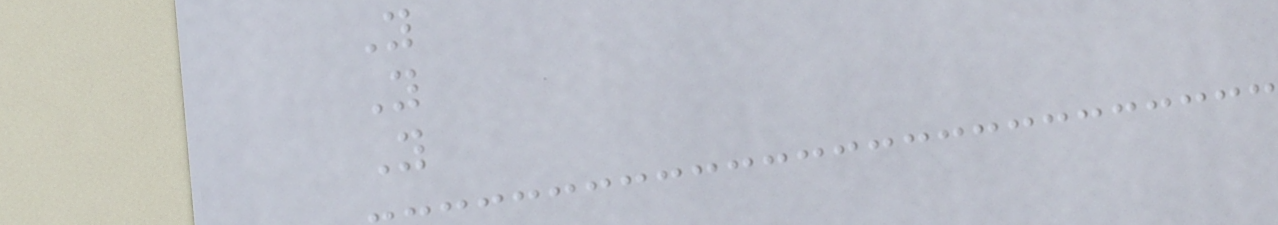Y
Y
Y
